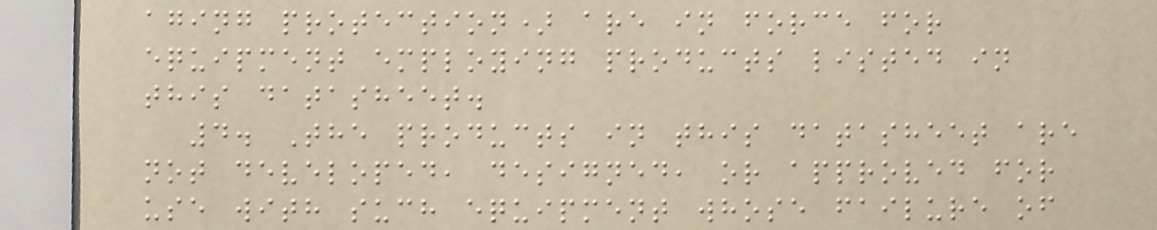aging protection) are in force for
equipment employing products listed in
this datasheet.
4. The products in this datasheet are
not developed, designed, or approved for
use with such equipment whose failure of
